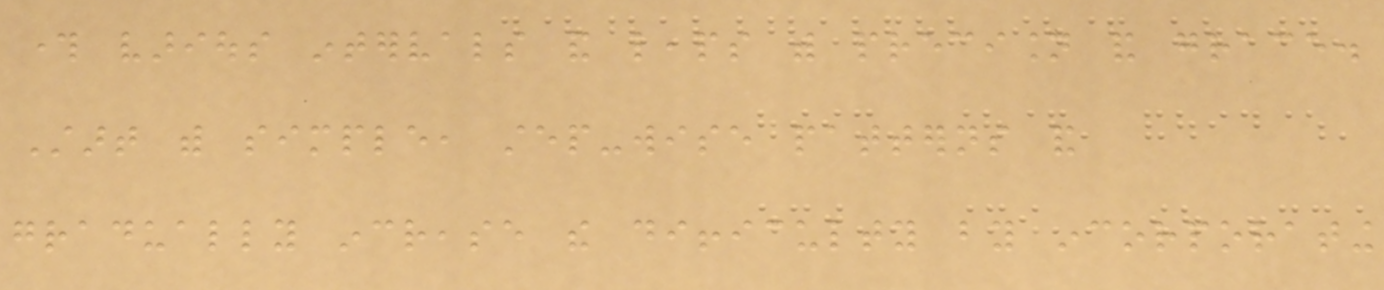through various intervals and leaps with precision and grace.
Start with simple, step-wise patterns and
gradually increase the difficulty by incorporating
